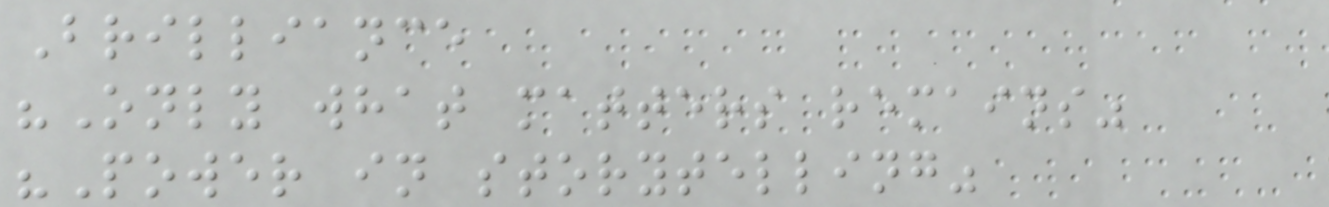Brilliance
"Only what matters remains"
"Power in storytelling"
